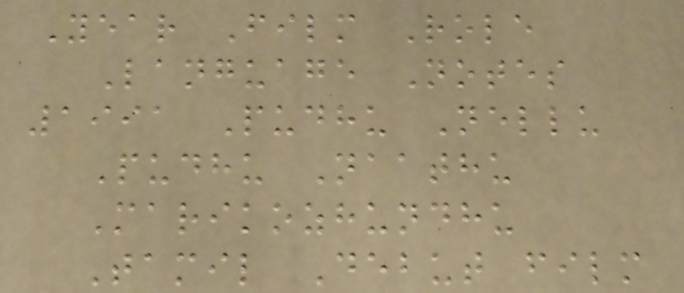Year Film Role
Language Notes
1991 Pudhu Nellu
Pudhu Naathu
Marikozhundhu
Tamil Debut film
